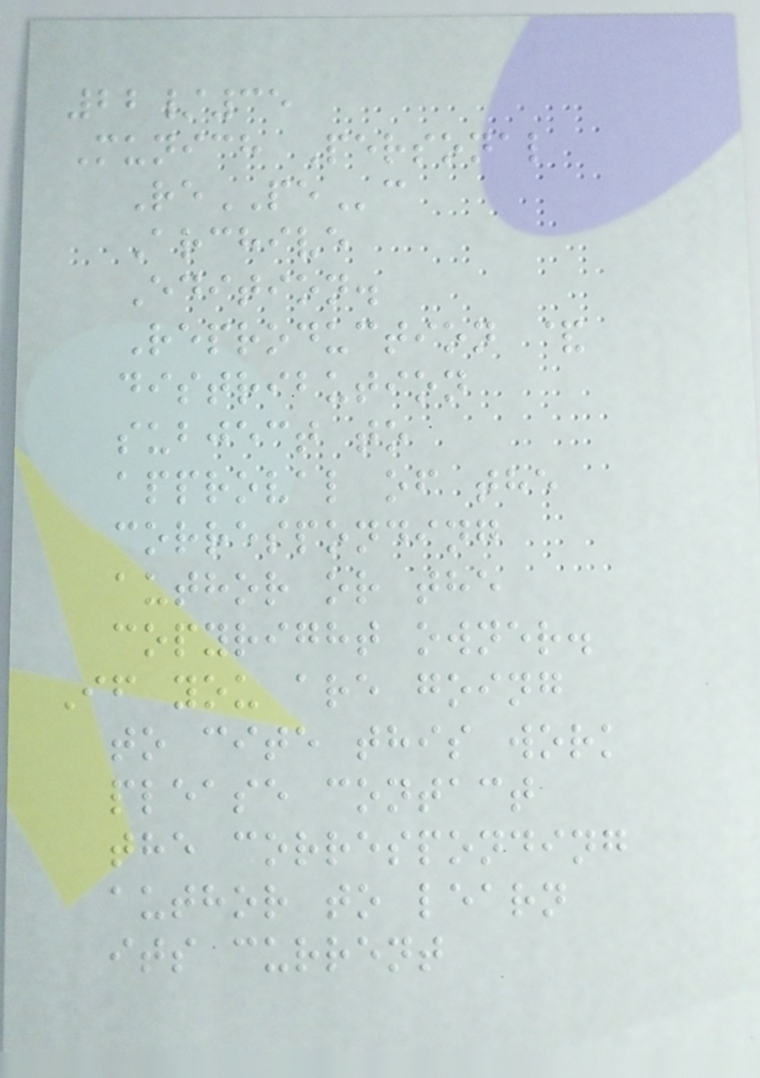22/35
Munich Personal
RePEc
Archive
Edition.
Reproduction &
distribution
subject to
approval of the
corresponding
author or the
copyright owner.
If you are going
to cite this work
please contact
the corresponding
author to learn
its current
